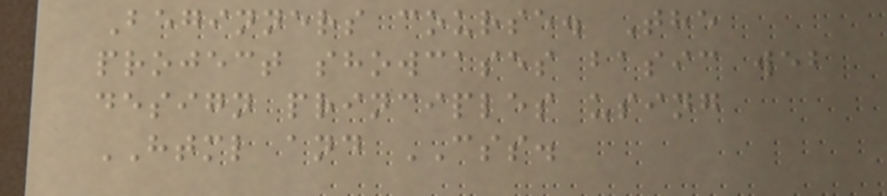Beginners course. The
project showcases basic web
design principles using
HTML and CSS.
